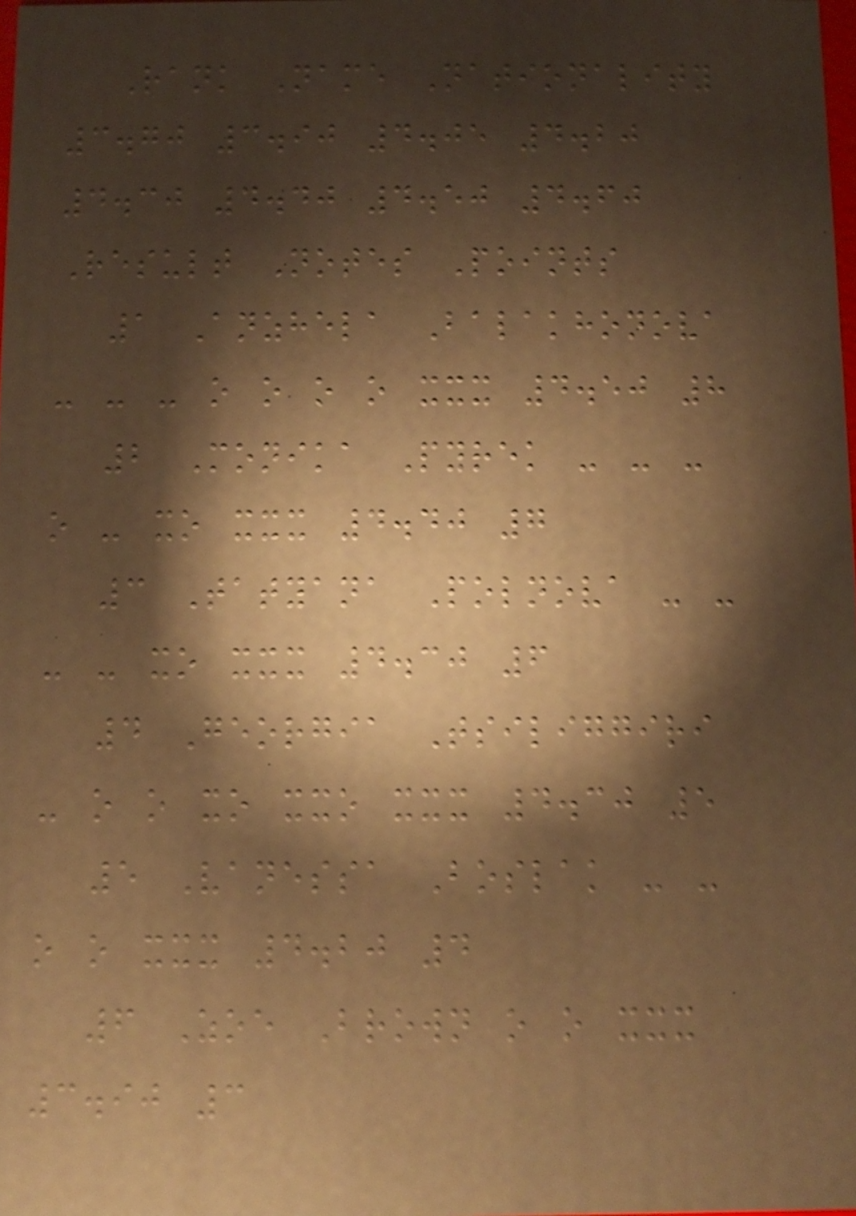Rank Name Nationality
3.70 3.90 4.05 4.20
4.30 4.40 4.50 4.60
Result Notes Points
1 Anzhela Balakhonova
- - - o o o o xxx 4.50 8
2 Monika Pyrek - - -
o - xo xxx 4.40 7
3 Tatyana Polnova - -
- - xo xxx 4.30 6
4 Georgia Tsiliggiri
- o o xo xxo xxx 4.30 5
5 Vanessa Boslak - -
o o xxx 4.20 4
6 Zoe Brown o o xxx
3.90 3
